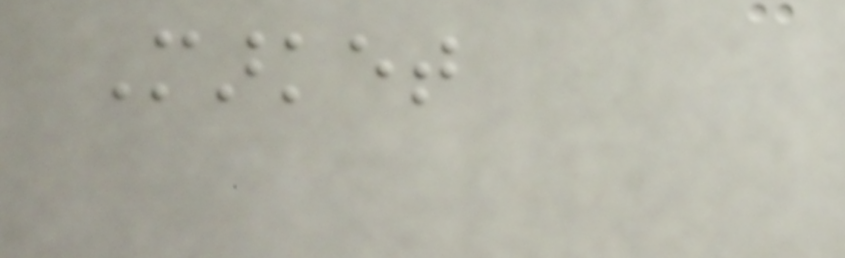Market
